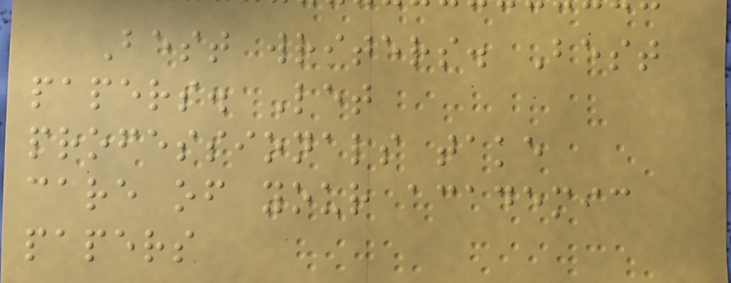Best writers. Best
papers. Let
professionals take
care of your academic
papers
